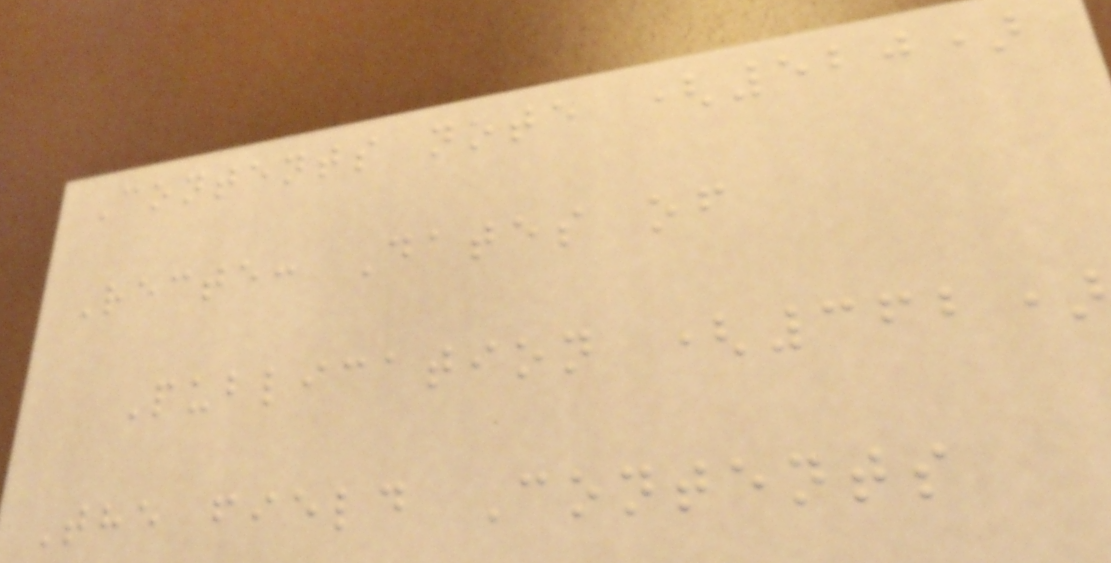Contents note (520)
Recte: Dates of
Publication (362)
The field Contents
